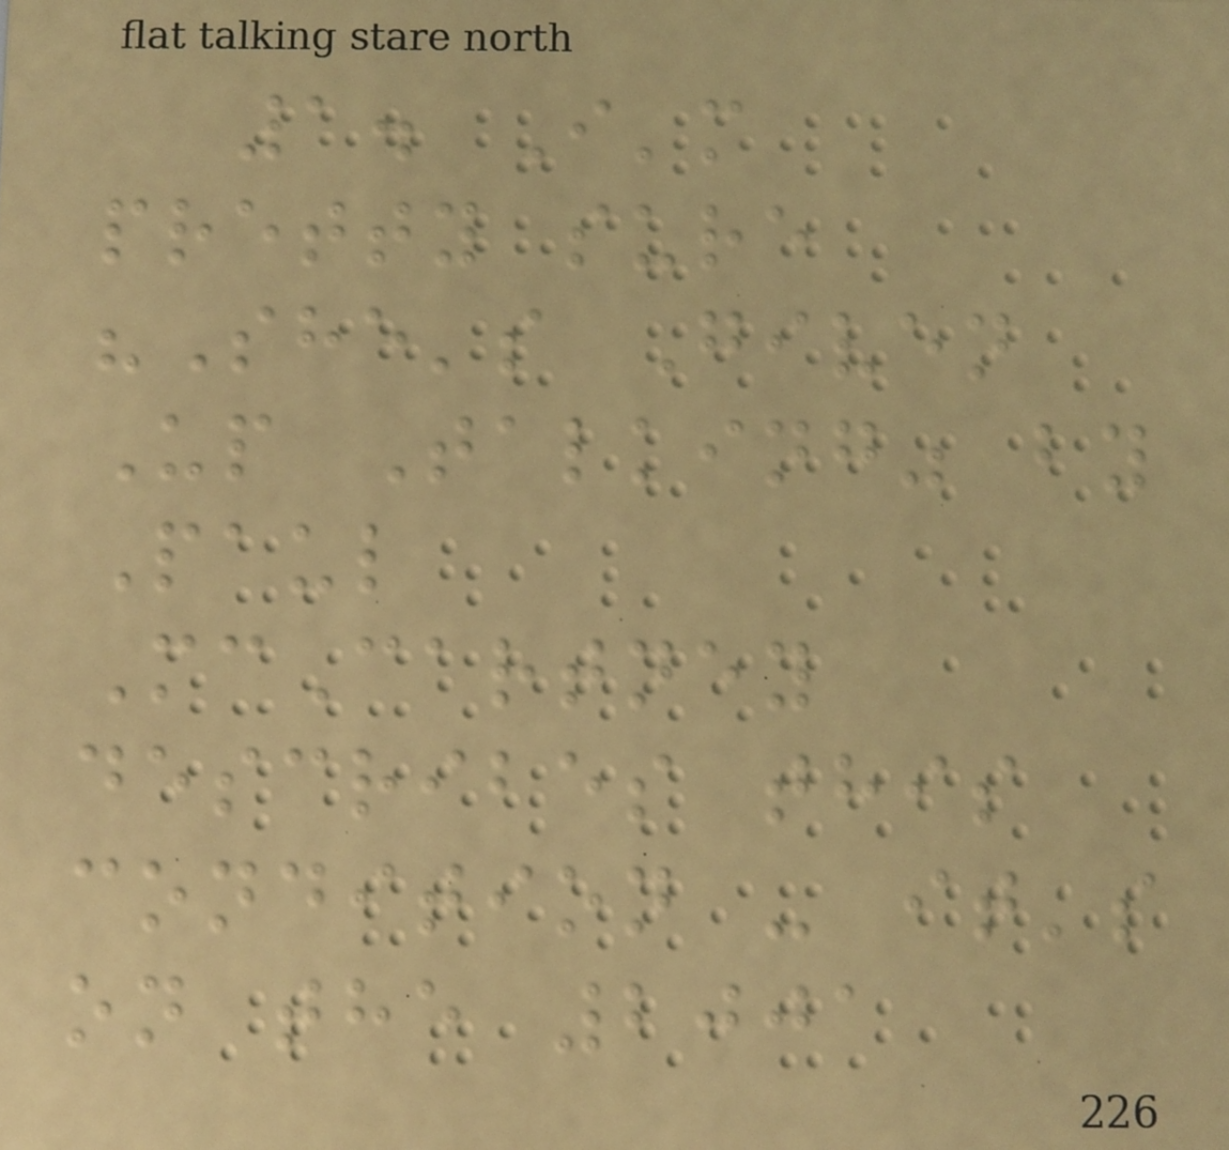1. I'm
pretty sure
"She's Given
Up Talking" by
Paul
McCartney
describes this
condition - it's
on the 2001
